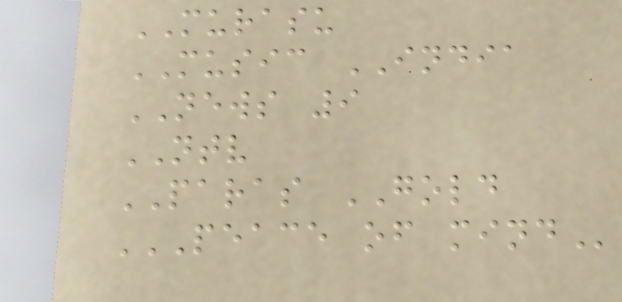MURASU
MUSIC INDIA
NEWS 9
NTV
PARAS GOLD
PEACE OF MIND
